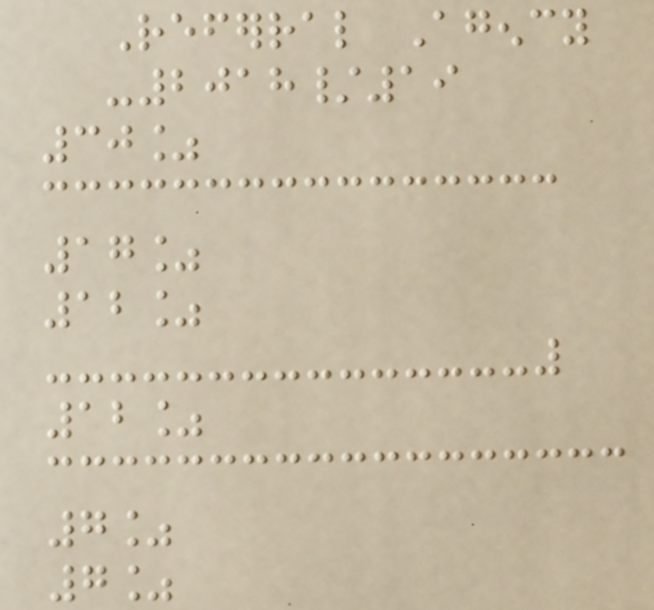Referral Agency
-2018/19
30%
17%
12%
12%
7%
7%
